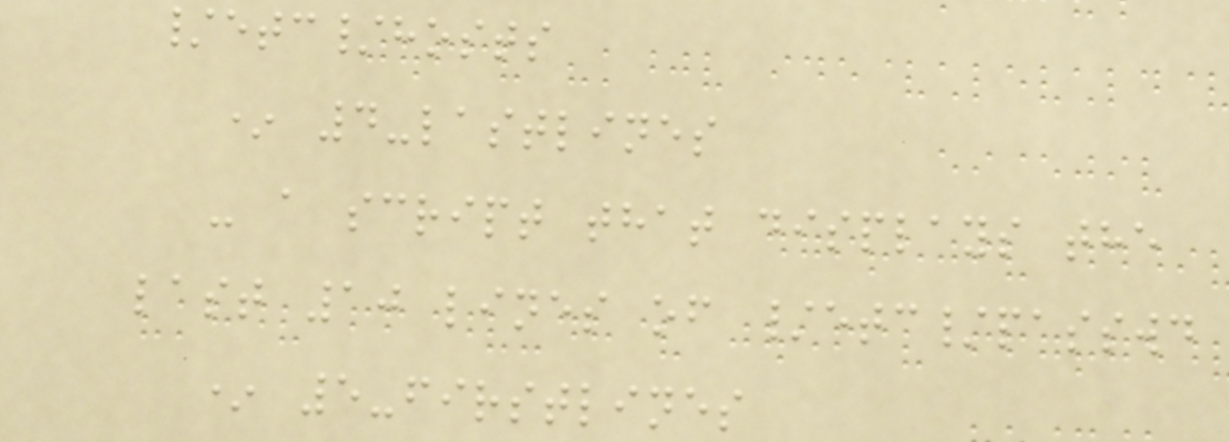/etc/hosts
* 4-lastlines
- a script that displays the
last 10 lines of /etc/passwd
* 5-firstlines
